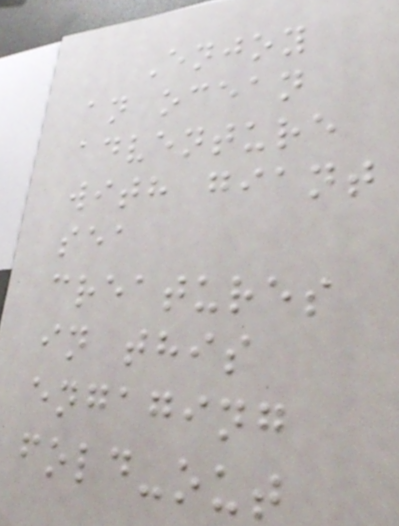Enjoy
an ocean
adventure
with giant
sea
creatures
in this
engaging
fold-out
